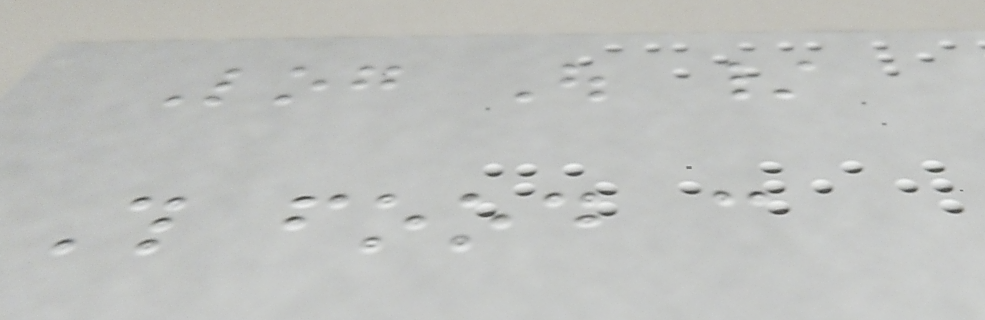Log Out /
This food can
